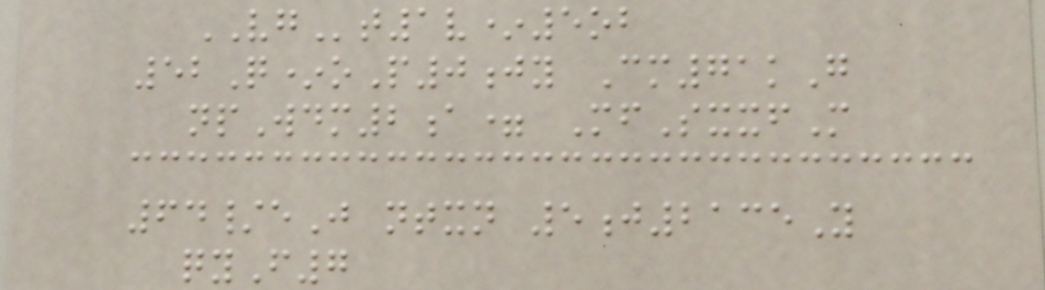VGt1v*5ob
52Q*oP0jy Cm71kG
npWdm2a= MfSxxfM
64/eJ ntxn 5j2135Y
qyF7
